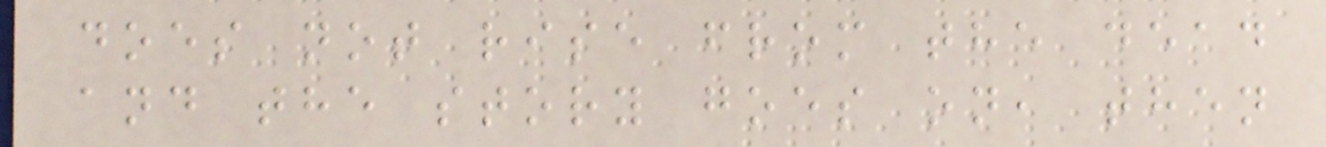does not rise from the dead
and the story goes on, then
